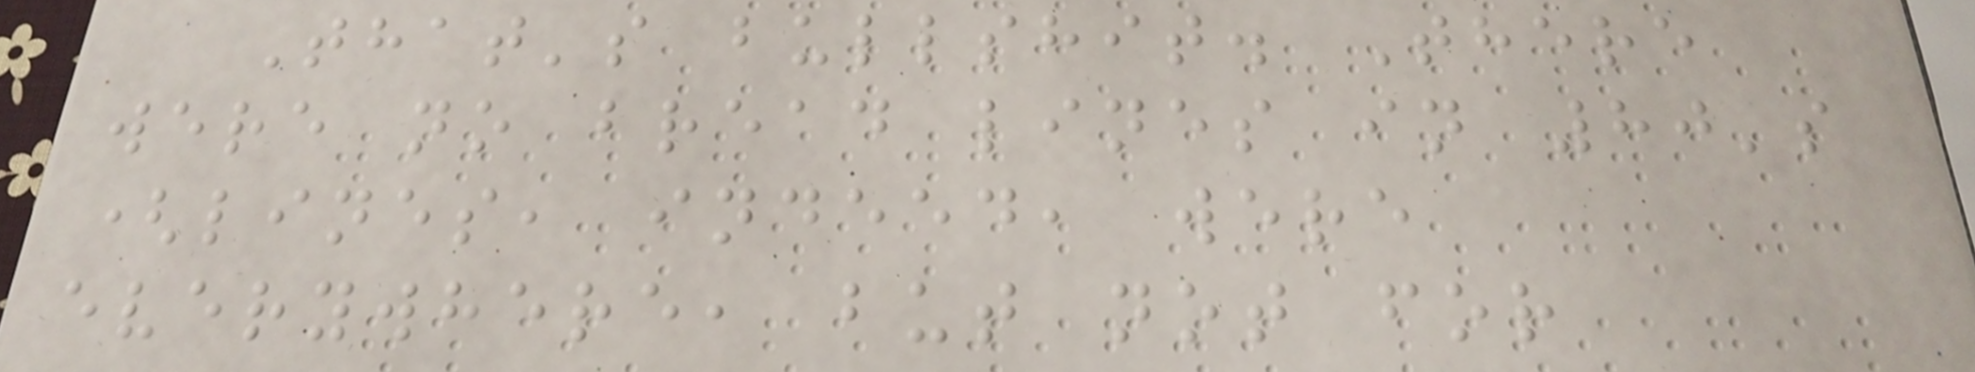That's bullshit. There
were no bread lines in 80's
(lines, indeed, were
everywhere, but not for
